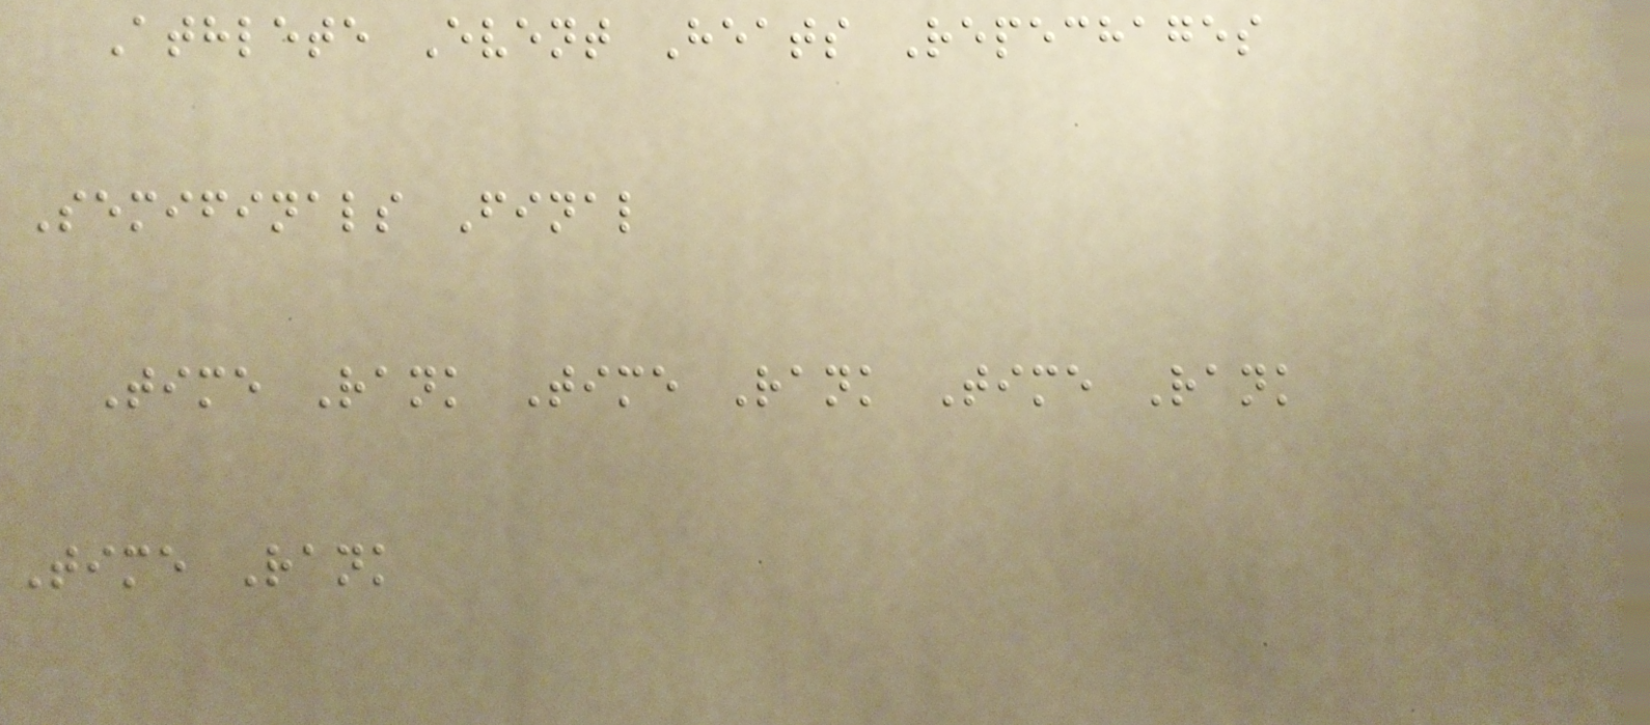Athlete Event Heats Repechages
Semifinals Final
Time Rank Time Rank Time Rank
Time Rank
